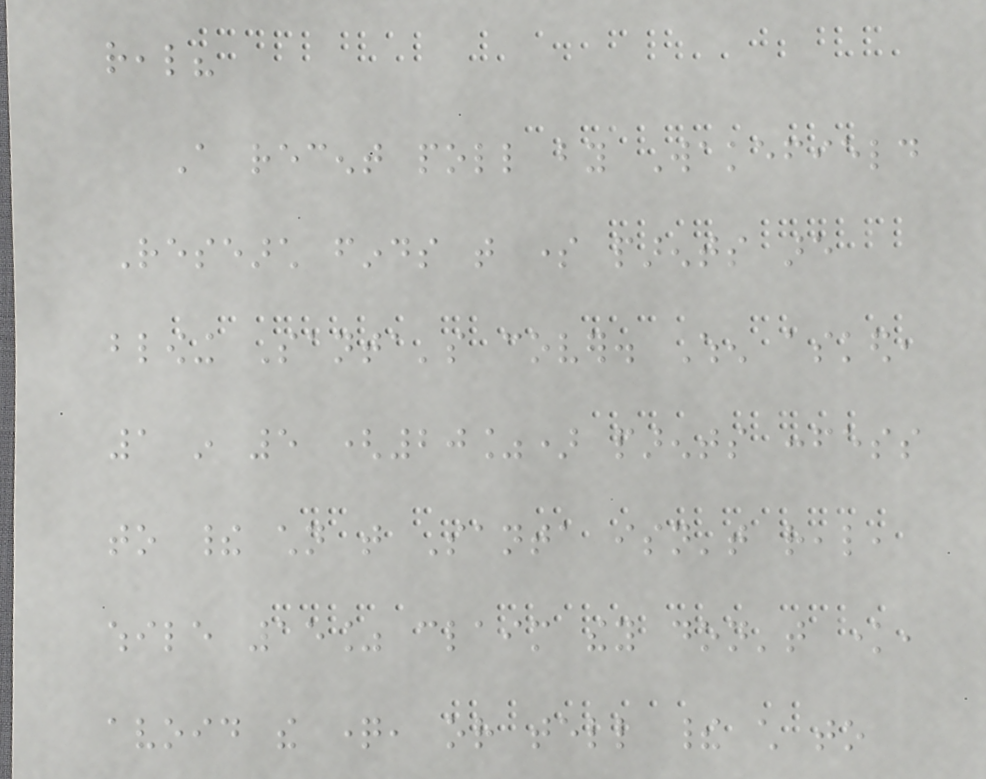real?
A recent poll by Wakefield
Research finds that some parents are
blowing Santa's cover. When asked,
1 in 5 (20%) parents confess
to their children that Santa isn't real,
while 15% claim they don't know,
avoid the question, or tell their child to
